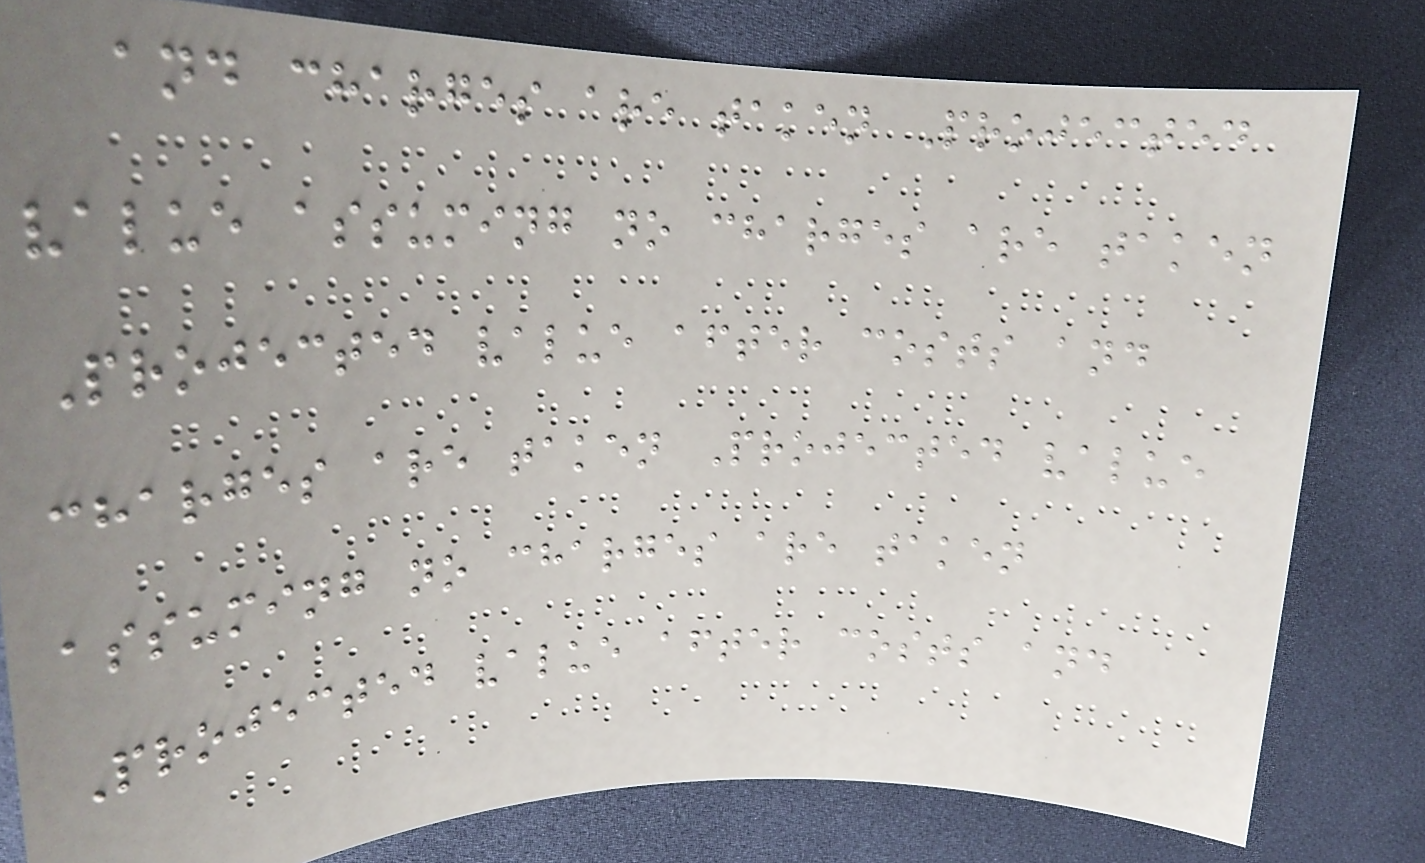and charges are taken Projected
value assuming no charges are taken
Projected value after costs and
charges are taken Projected value
assuming no charges are taken
Projected value after costs and
